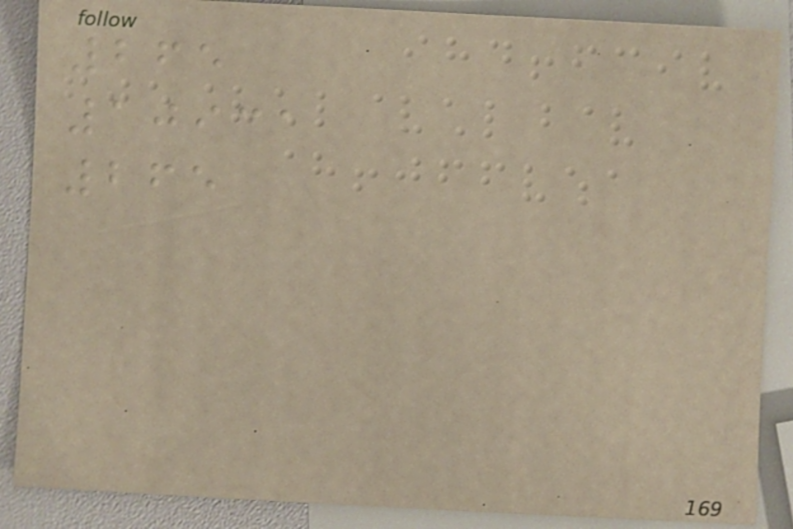265
10931
265
